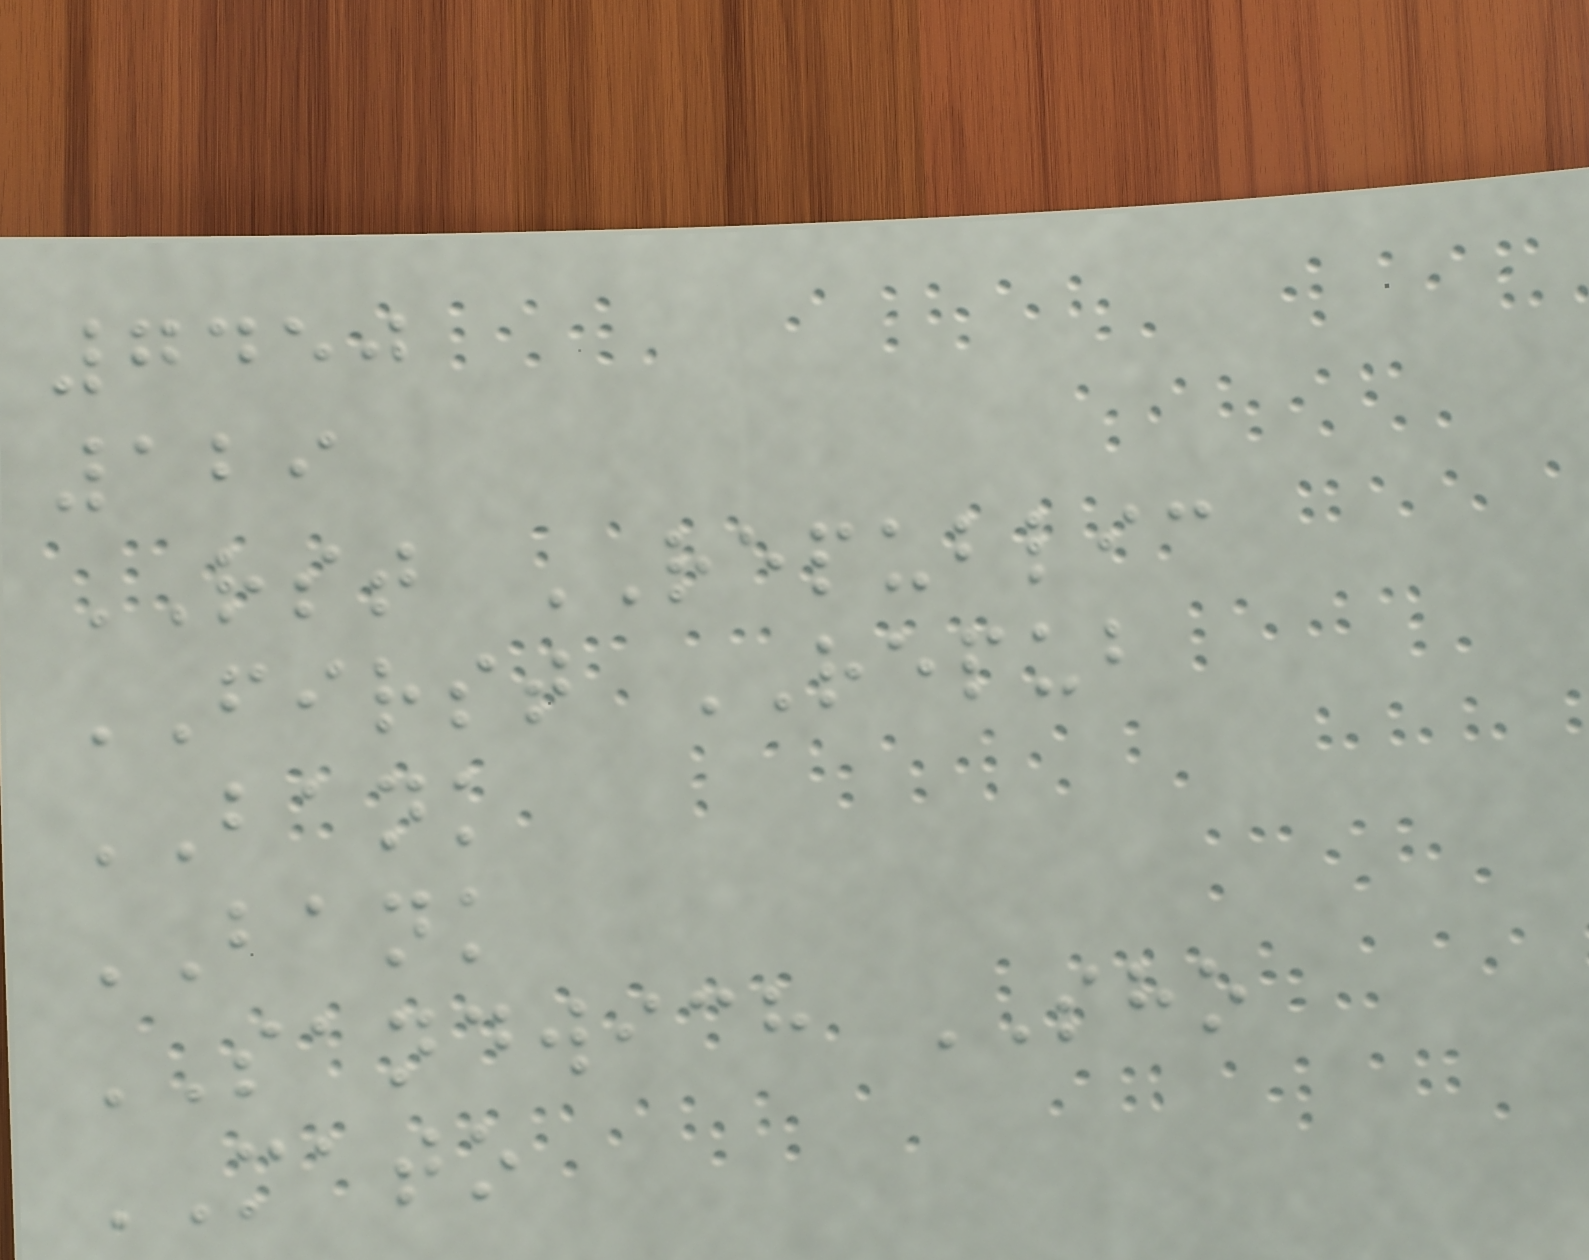7450
129
RST REPUBLIC
FIRST REPUB
BANK
BANK
SANDWICH SHO
MATO
